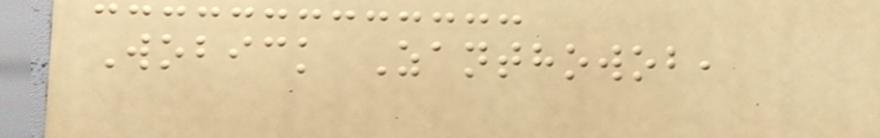Wobick Zanthowob,
